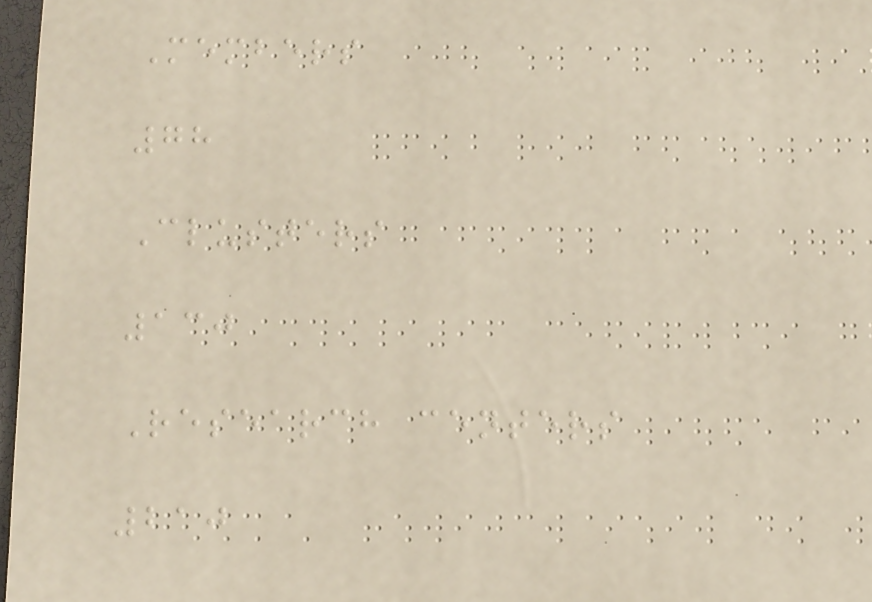Members
78
Clusters
130
Research centers
210
